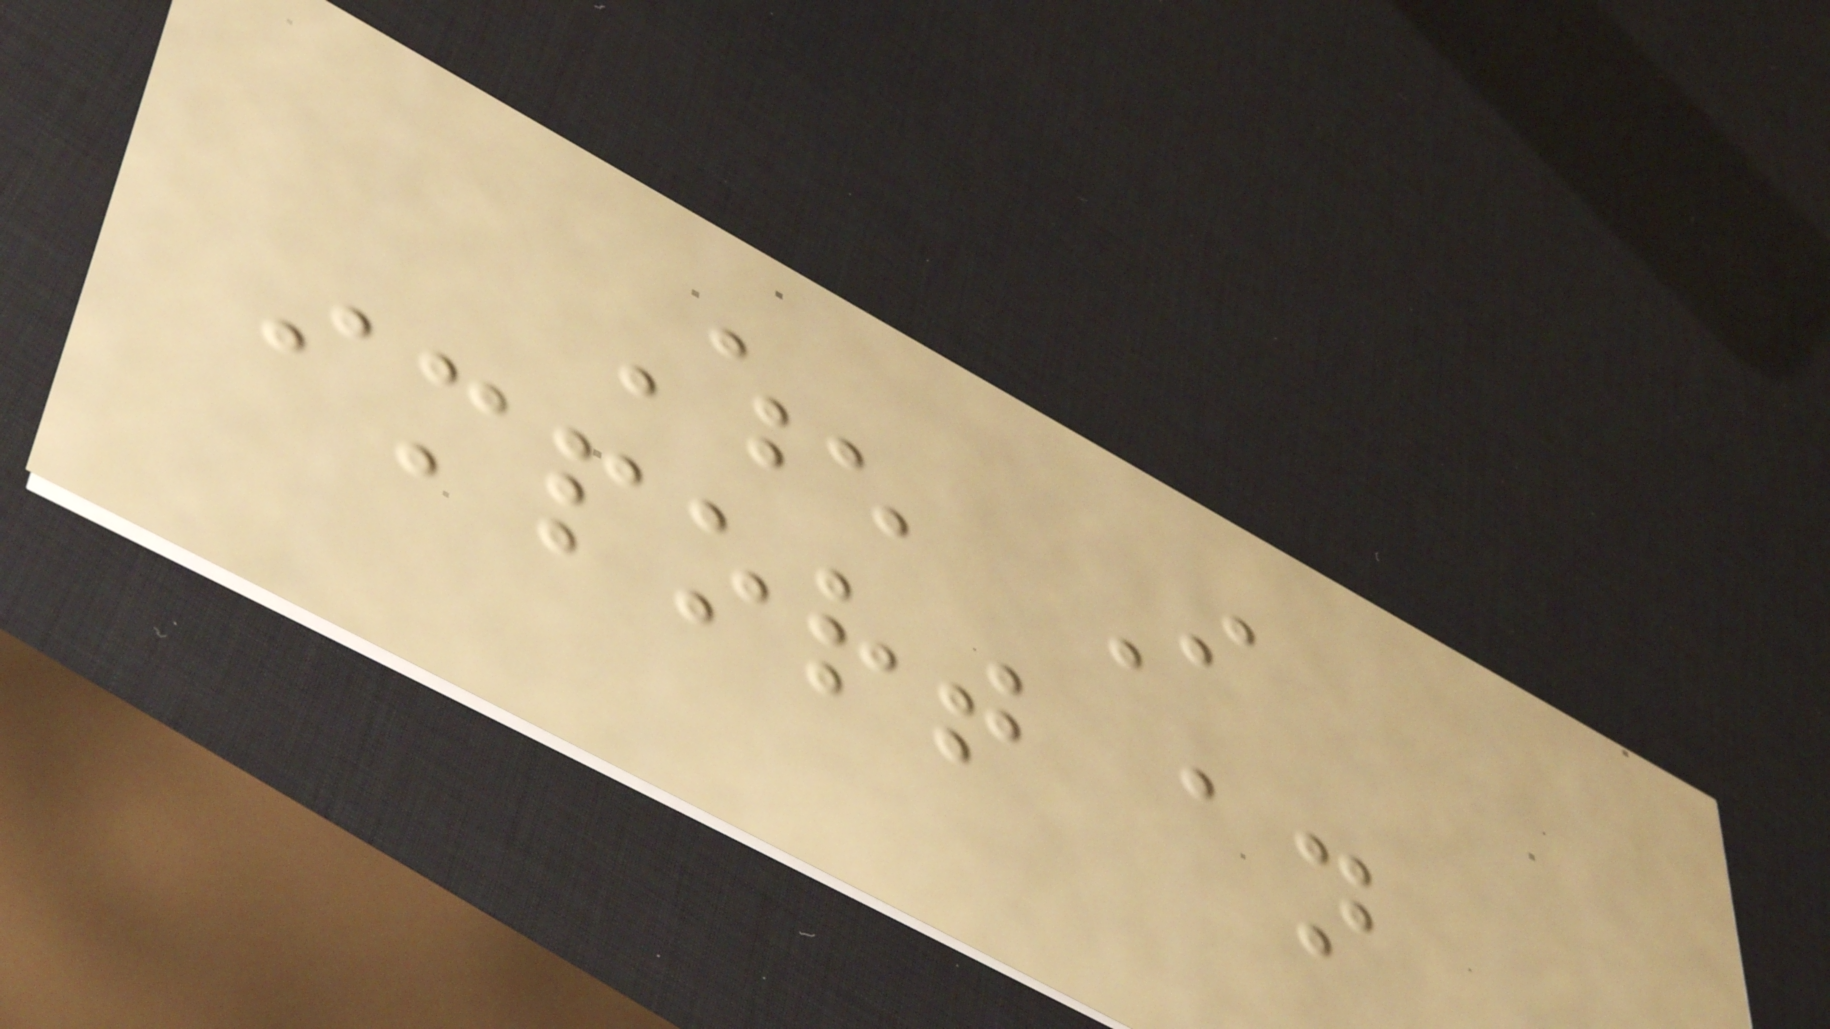When I
import an
